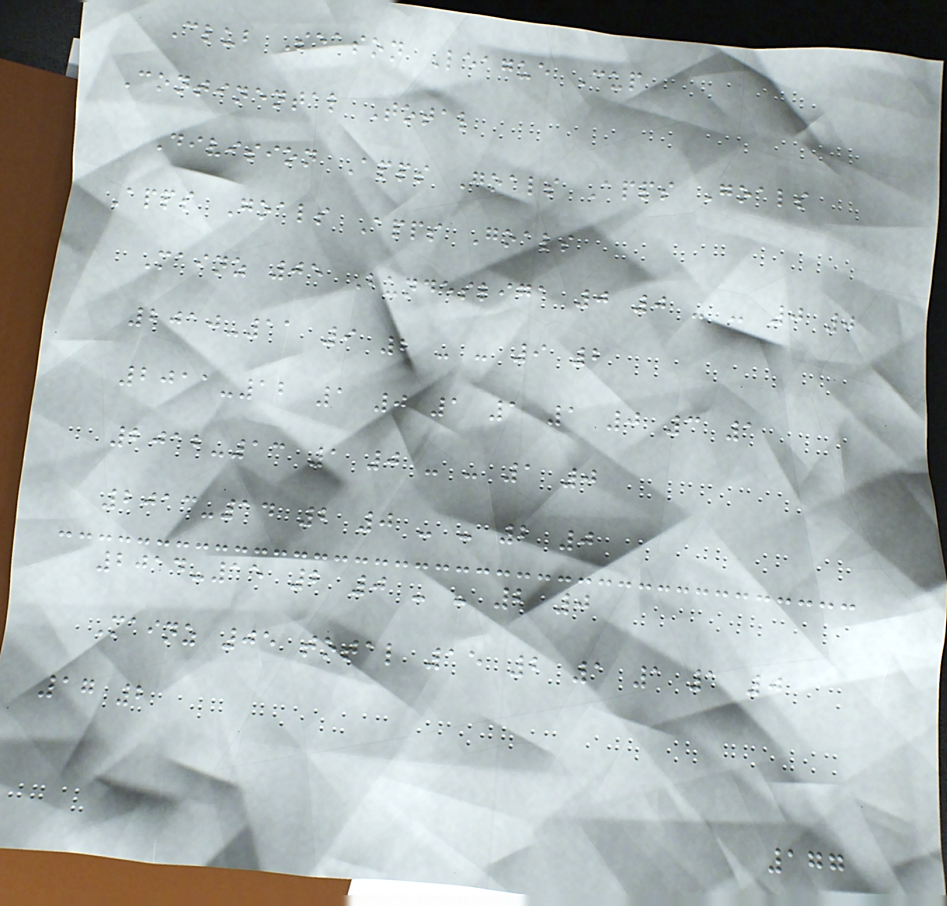Club Season League Cup
Continental Total
Division Apps Goals Apps Goals
Apps Goals Apps Goals
Mainz 05 Bundesliga 0 0 - - 0 0
2010-11 9 2 - - 9 2
2011-12 1 0 1 1 1 0 3 1
2012-13 1 0 - - 1 0
2013-14 2 0 - - 2 0
2014-15 2 0 - - 2 0
Mainz 05 total 15 2 1 1 1 0
17 2
177
